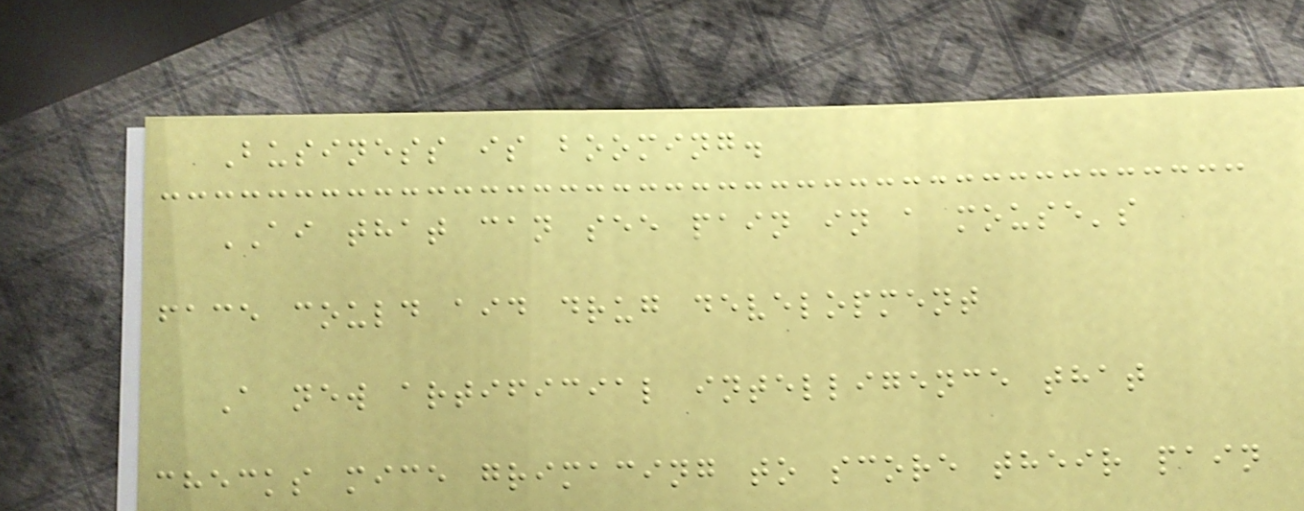Business is booming.
AI that can see pain in a mouse's
face could aid drug development
A new artificial intelligence that
checks mice grimacing to score their pain
